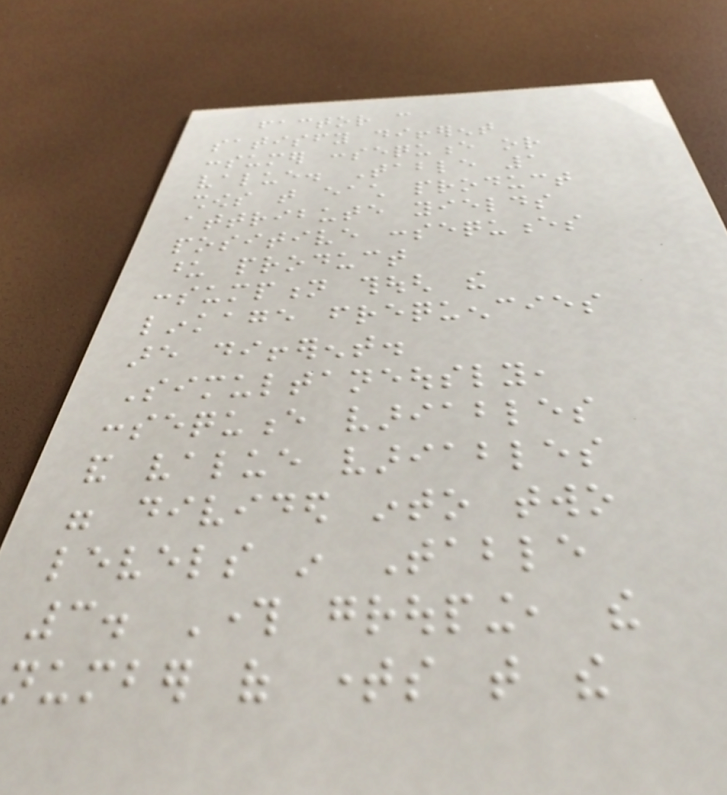factor can
satisfy different
consumer consequence or
value. Table 1
shows that each product
attribute yields
positive consequences
upon product
consumption though the
linkage frequencies
are different.
Simultaneously,
consequence variables
and value variables
were divided into two
levels in Table
3. Through grouping, the
number of times that the
